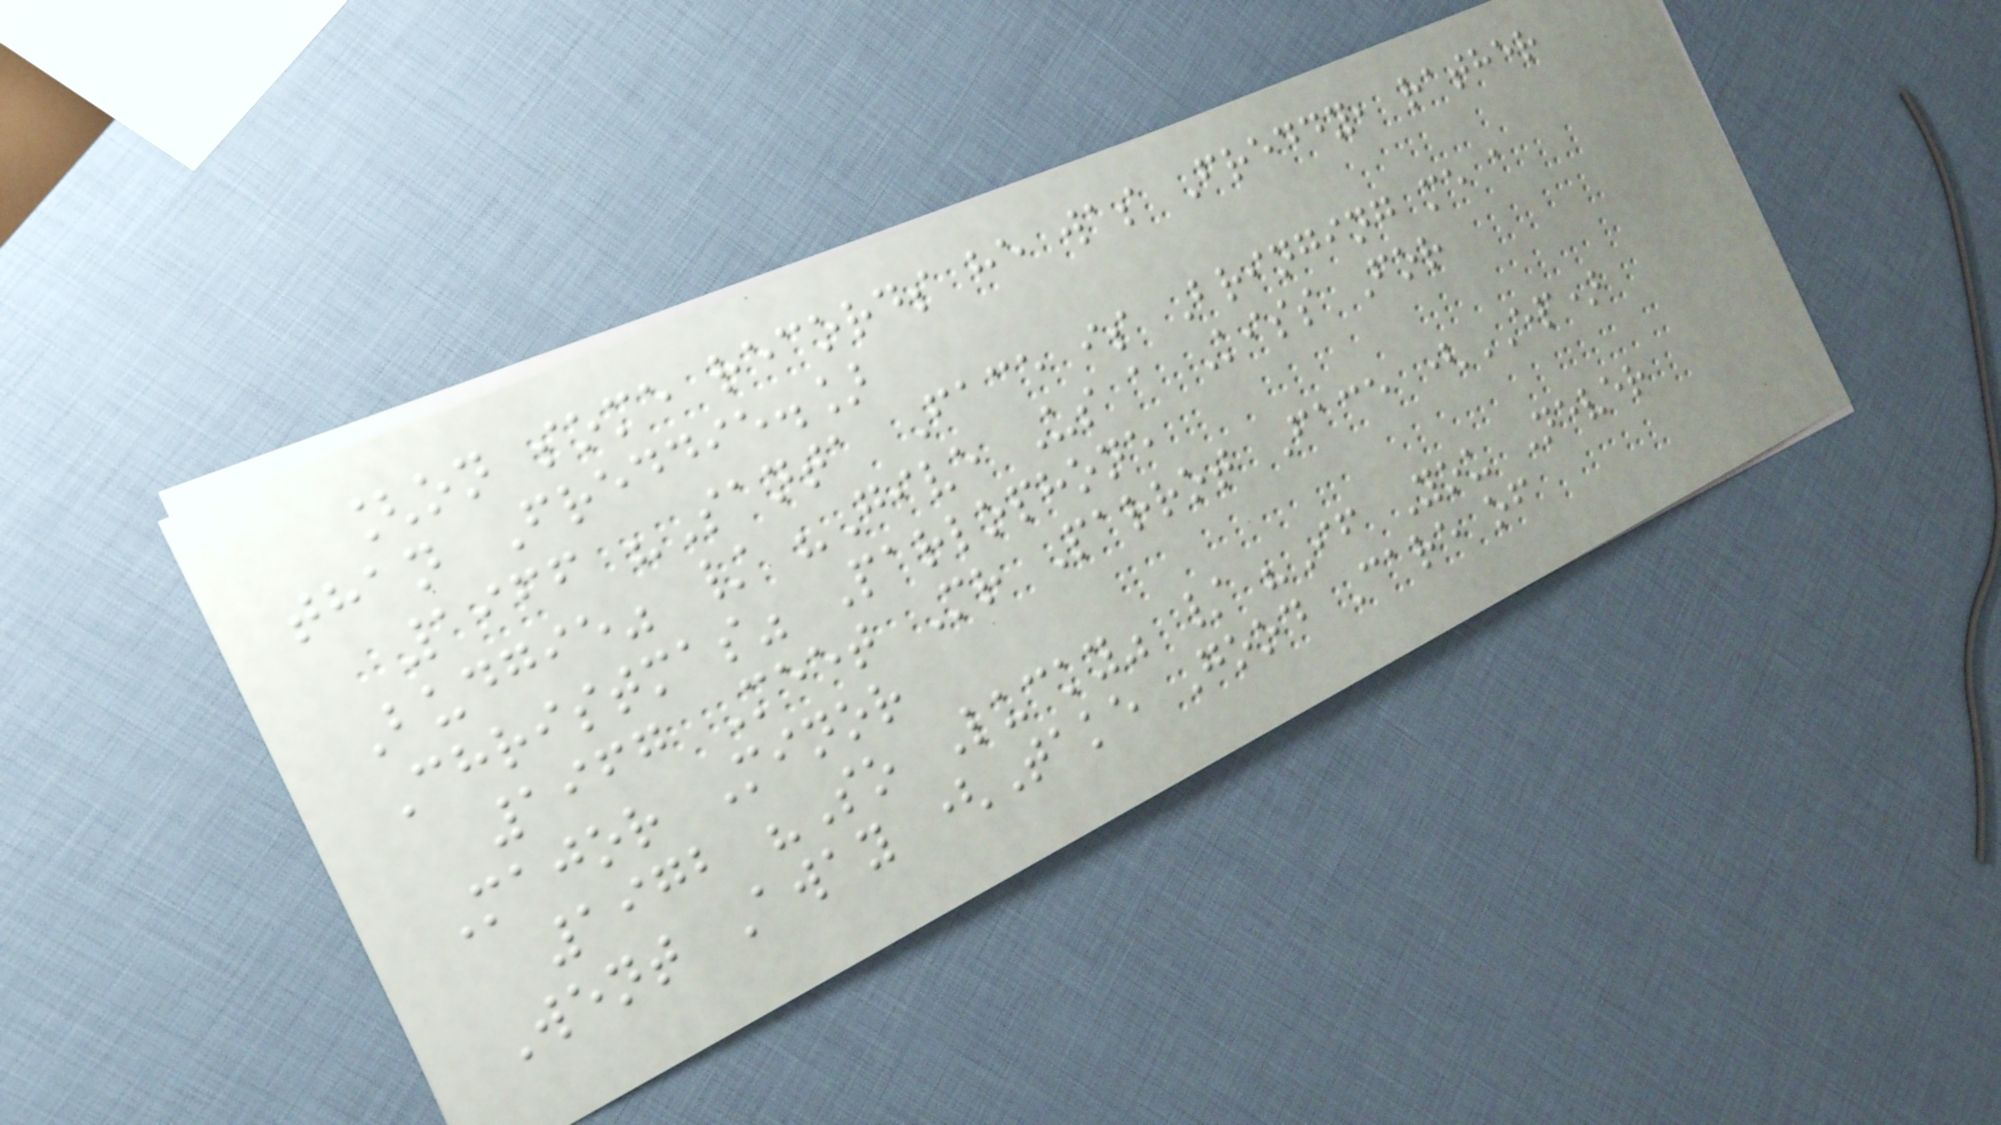[on some records he was Freddy, rather
than Freddie.]
1966 "Santa Face is Bringing me a
Budgie" / "Give Us a Kiss For
Christmas" Parlophone
1967 Meet Mr Parrot Face (EP)
Major Minor
1972 "So Lucky" / "If You Never
Went Away (Take Good Care of
